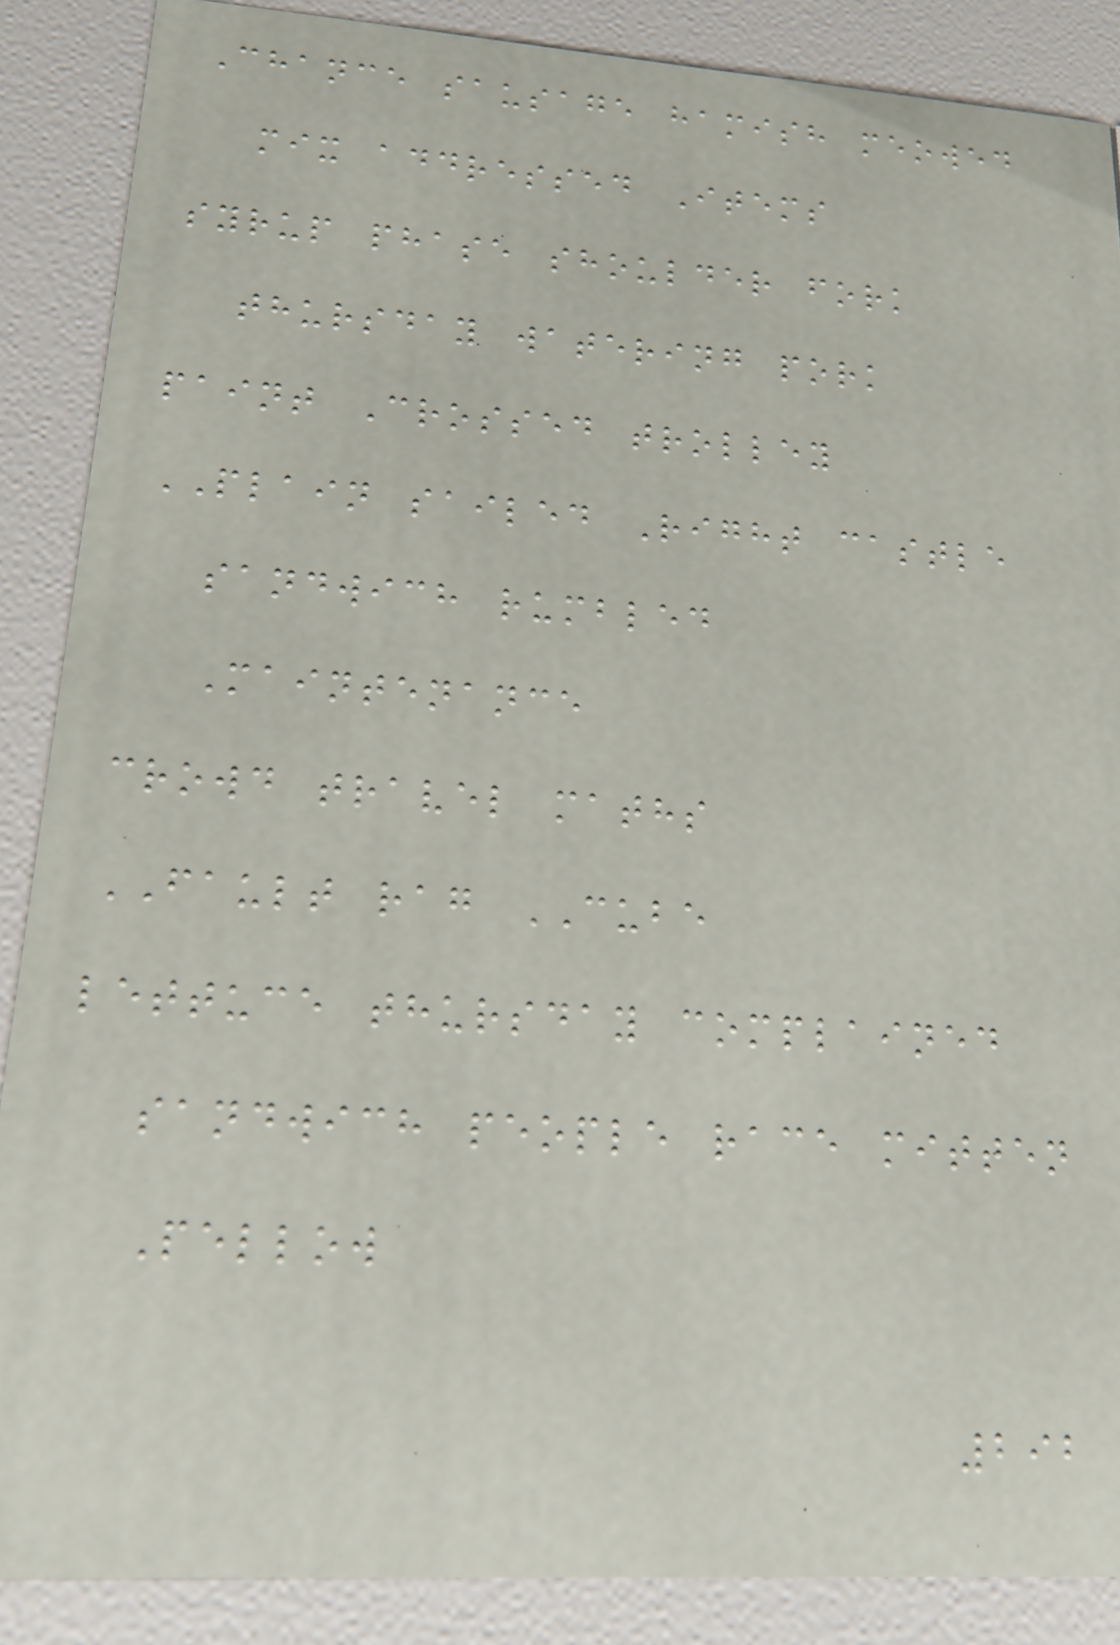Chance sausage hamish meowed
mix addressed Items
syrup phase shoulder fork
thursday watering pork
paint Crossed trolley
PLAIN sailed Right castle
sandwich rumbled
Maintenance
crowd travel maths
FAULT rag CUBE
lettuce thursday complained
sandwich people race mitten
Pellow
292
